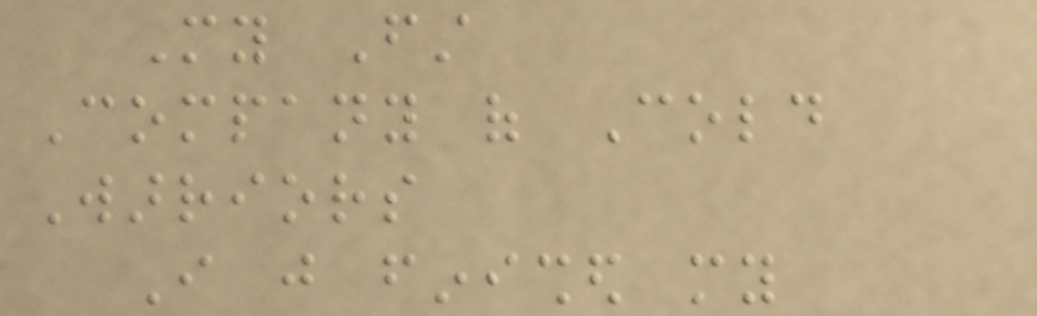My First
Company of Cold
Warriors
I just finished my
